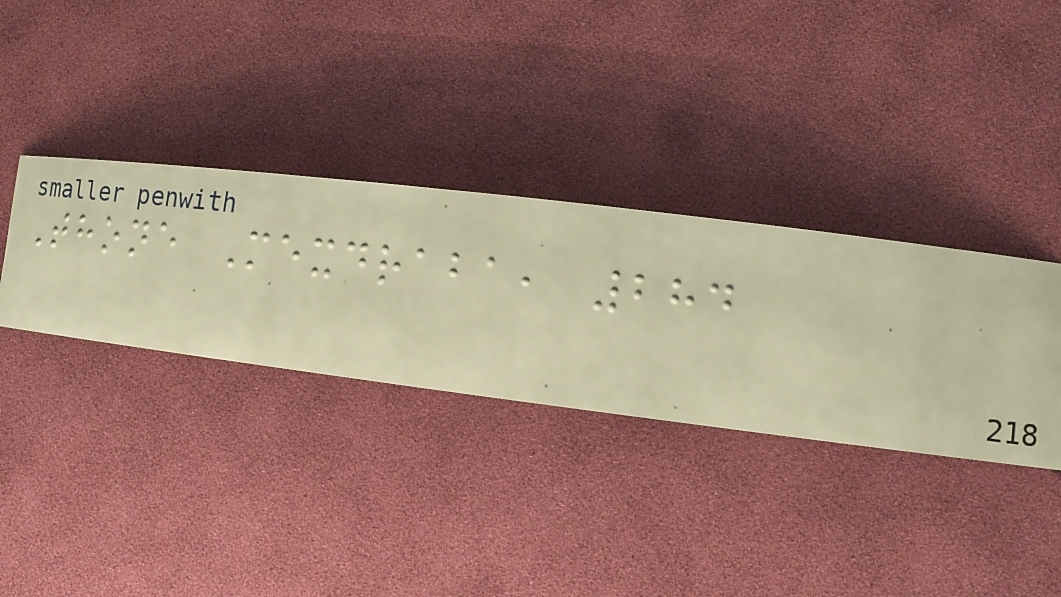Thone Mexdraba, 284
